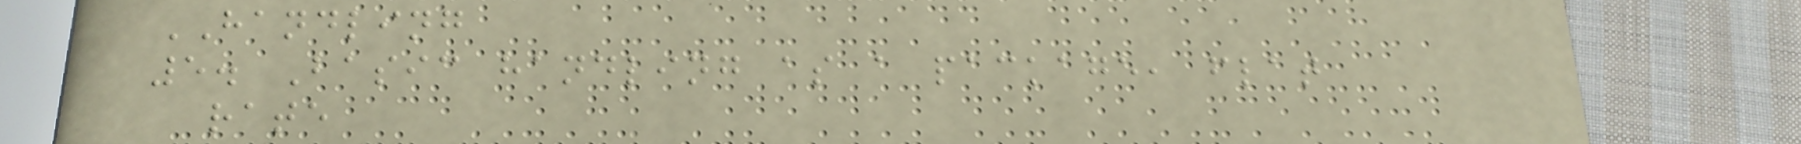HANDLING
5. Basic handling as a package, flat
rate
